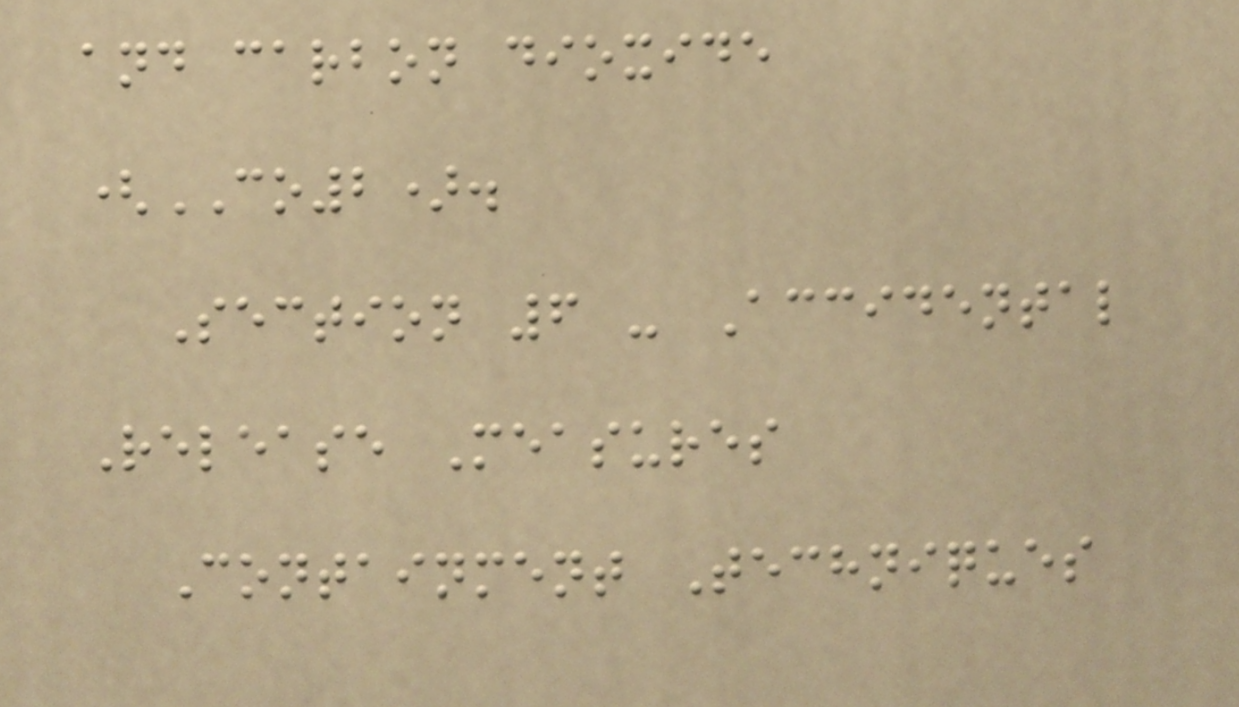and carbon dioxide
(CO2).
Section 6 - Accidental
Release Measures
Containment Techniques
